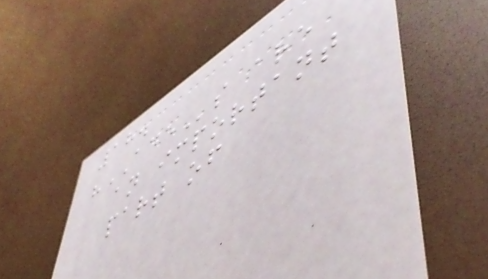18.
"ADEs are
an important
part of
